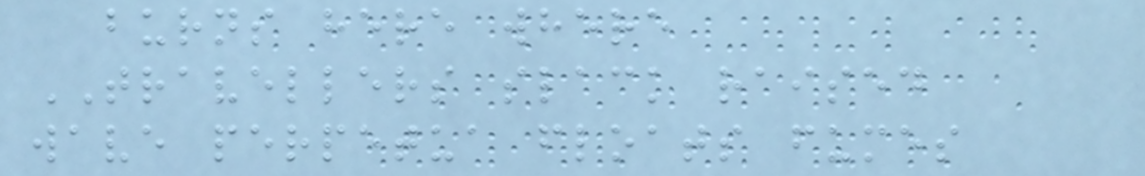burns here where
TRAVELLERS slack raised
wave perpetua floats fumes
